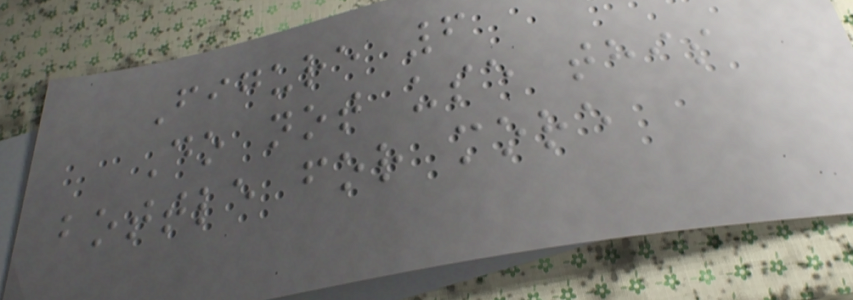Figure 6
Do not use this
bottle for more
